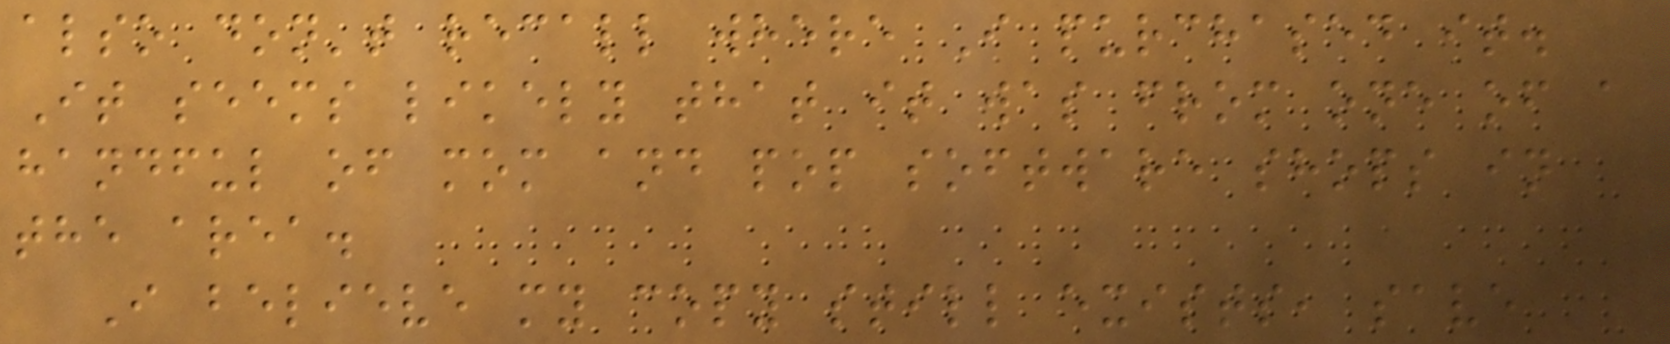also don't recall where I purchased it.
It seems likely that it was from one of a
handful of mom and pop software shops in
the area.
I believe my copy still exists, save
